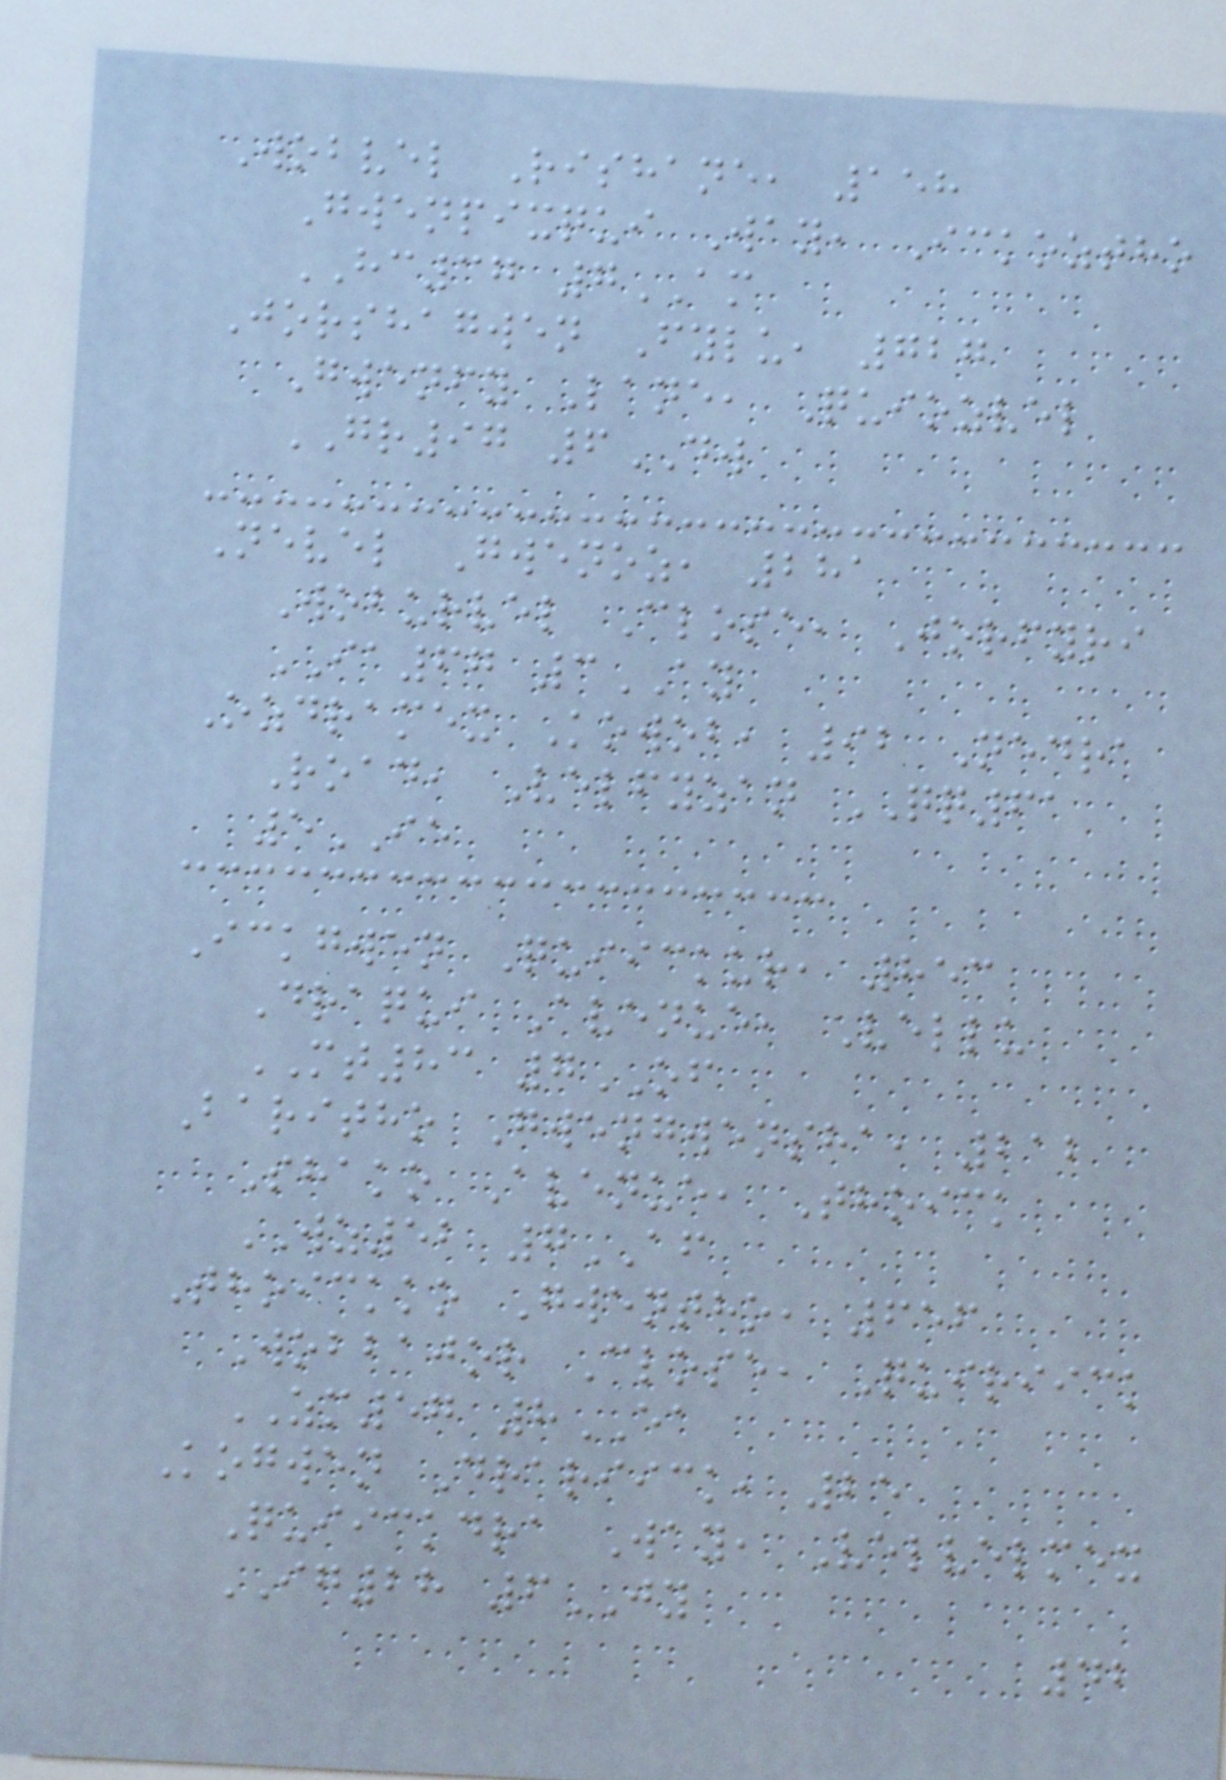Wobvel Rishane, 158
Gwenpixqui Way, Ickoztho
HC37 7AM
Jorshagwen Fylu, 727
Gwenfy Lane, Quiozvel
GR97 6DW
Nevel Gwenoz, 281
Woburvel Close, Jorfyri
IA67 3AY
Ozdramex Kowob, 92 Nedra
Road, Velfyzan QQ61
5IE
Ickgwen Quiickur, 853
Draqui Avenue, Vellu
MT83 7OF
Baritho Gwengwensha, 212
Shako Avenue, Thoick
WZ52 7AF
Thoickko Gwentho, 656
Wobbajor Close, Quiriick
ZM57 8EA
Kogwen Drariick, 25
Quiickdra Way, Velvelmex
IG28 6JY
42
